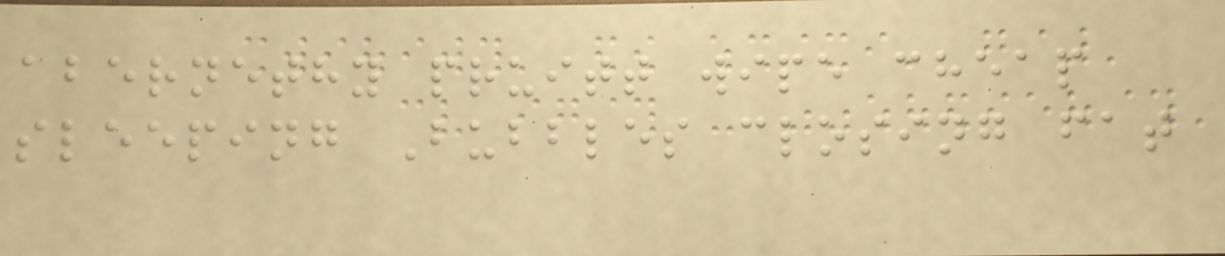abernethy pruitt wipe cheap
sleeping Bubbles closing fat
